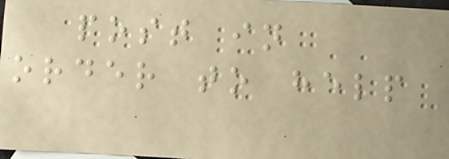post in
order to help
